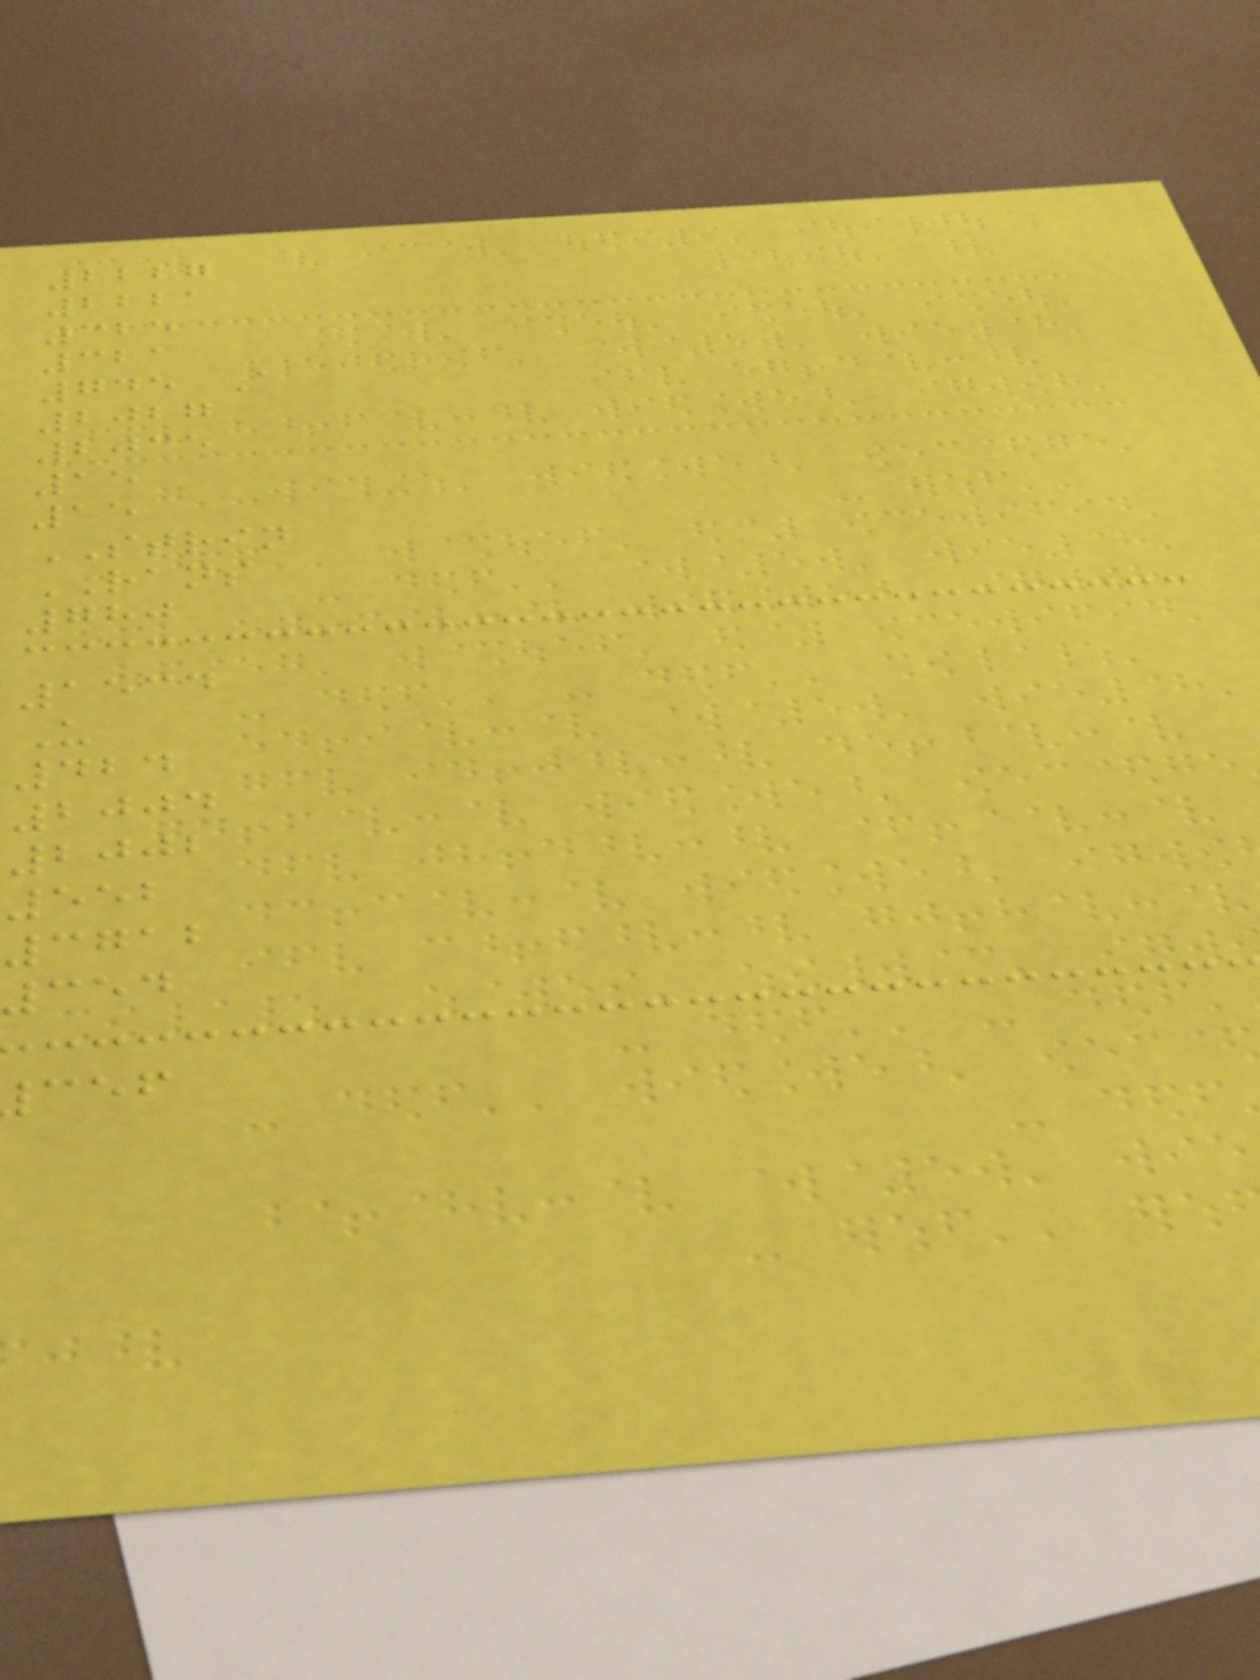2227
2221
325
321
745 A
2027
2035
15
15
STRIN
RANS
780
1534
U
424
2004
2002
552
3712
354
